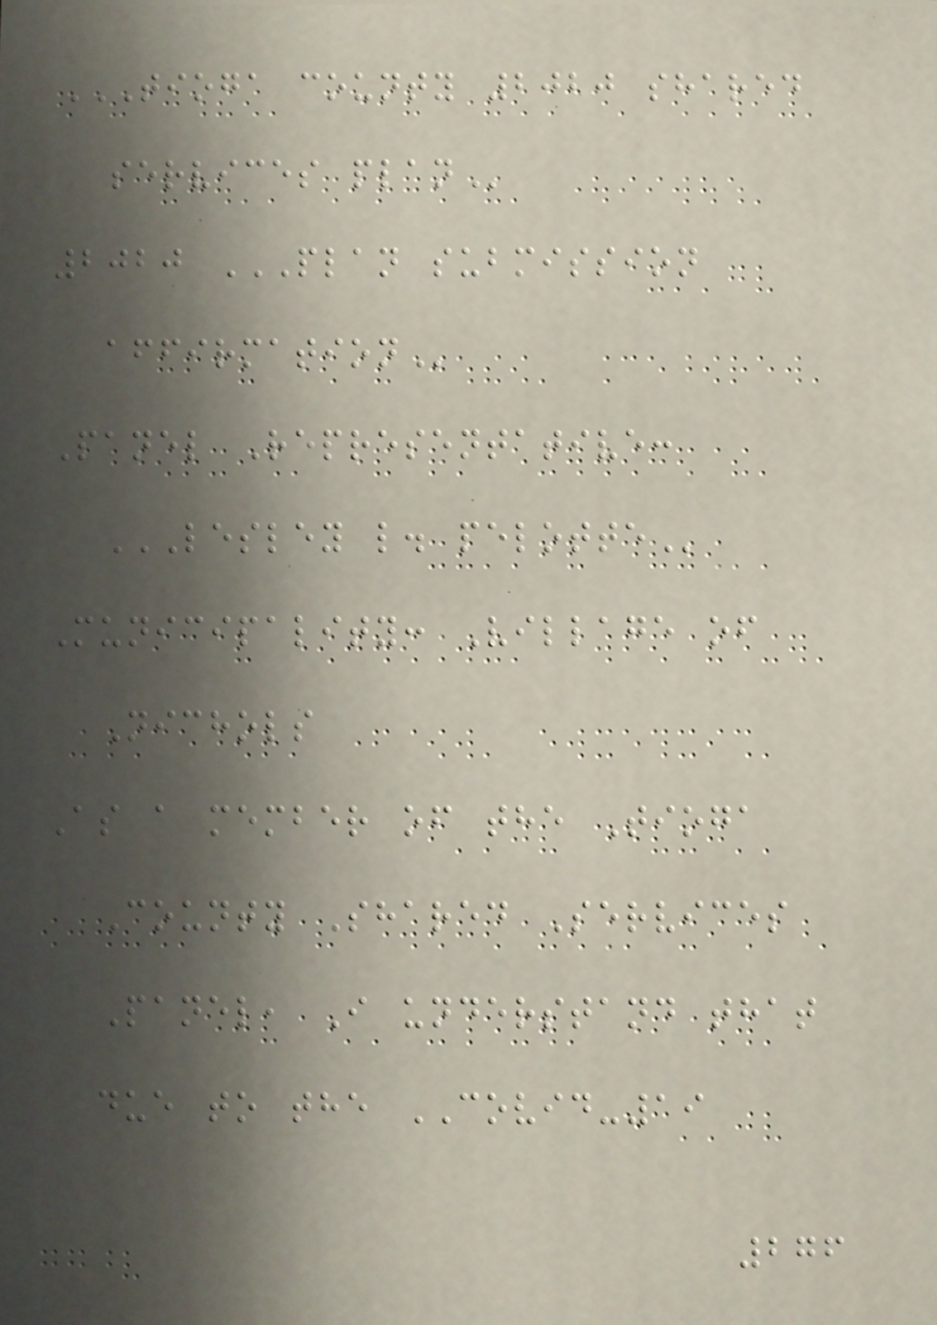TIOGA COUNTY 2020 SHARED
SERVICES PLAN
2020 PLAN SUBMISSION
AFFIRMATION
Panel Representative:
LESLEY L. PELOTTE
Municipality: Village of
Nichols
As a member of the Tioga
County Shared Services
Panel, I understand that
due to the COVID-19
276
